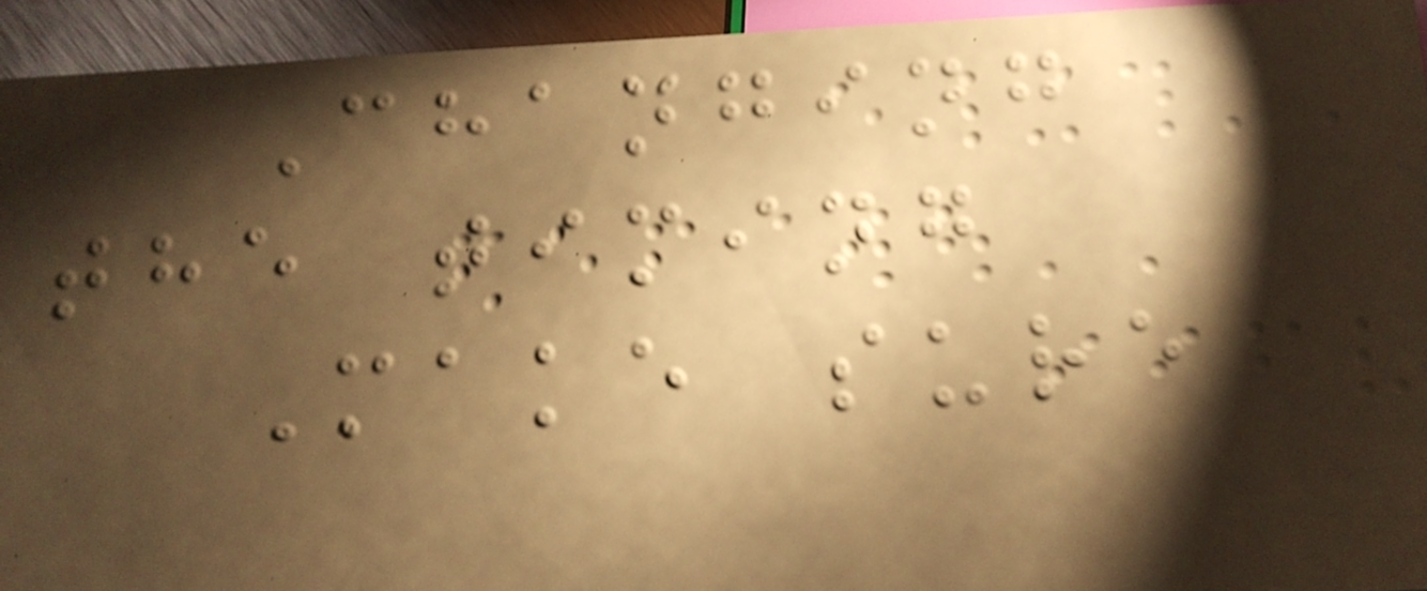Changing
the timing
Make sure
